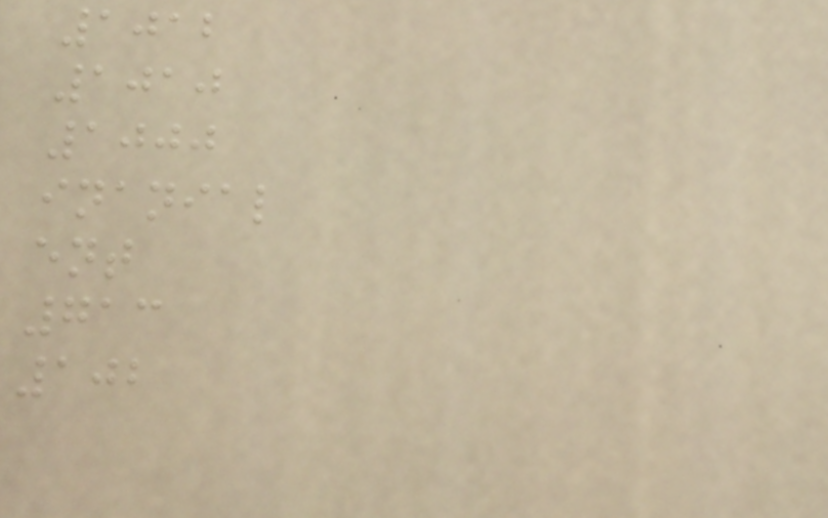1012
1010
1000
inanial
ent
713
102
